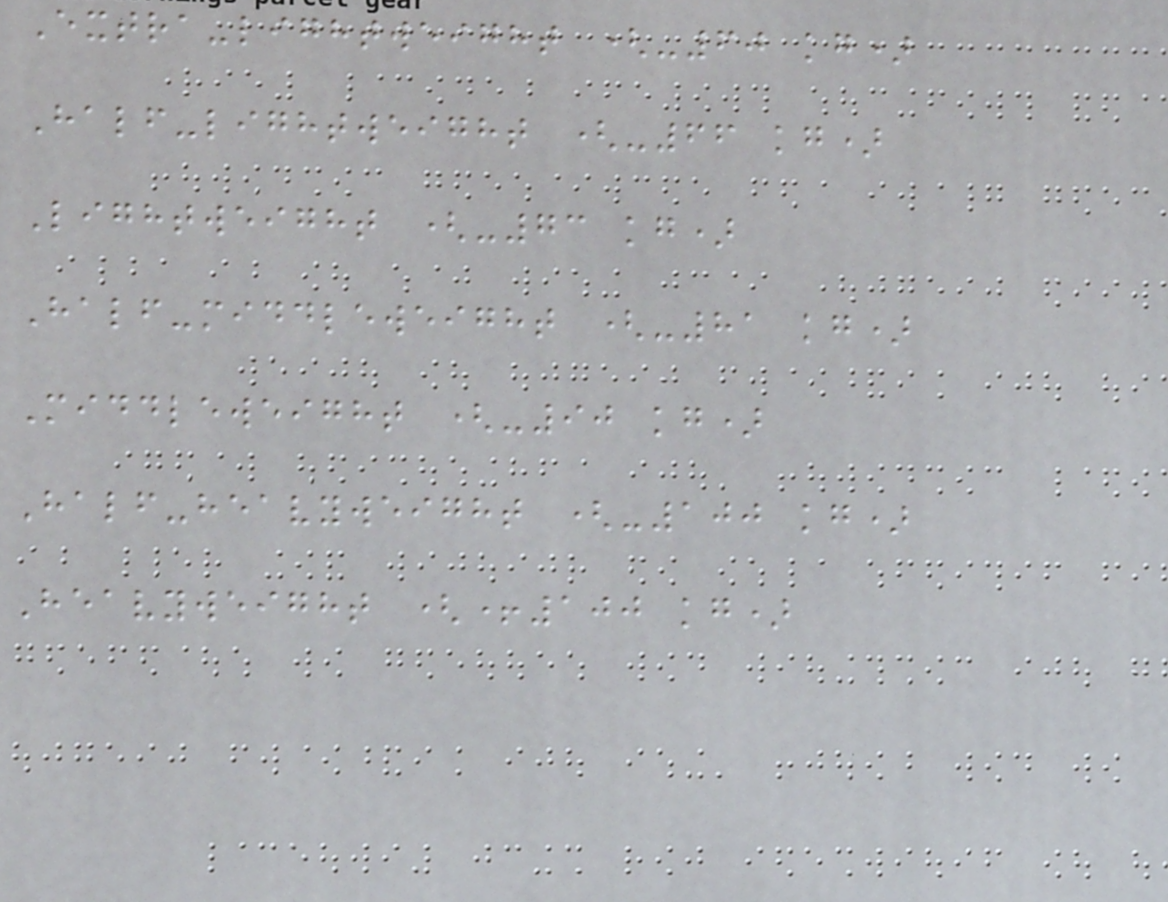Extra-lightweight (-60 kg)
Half-lightweight (-66 kg)
Lightweight (-73 kg)
Half-middleweight (-81 kg)
Middleweight (-90 kg)
Half-heavyweight (-100 kg)
Heavyweight (+100 kg)
